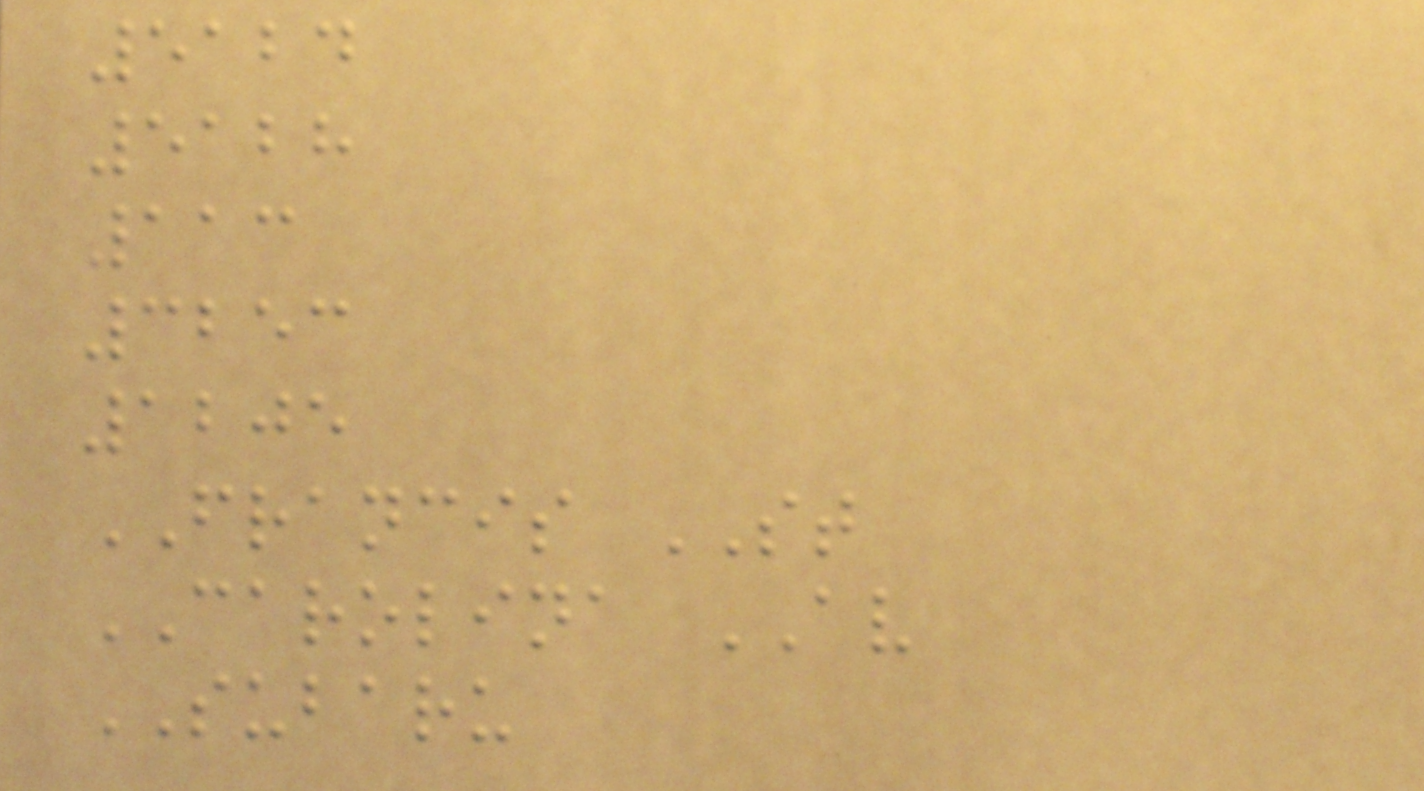5124
5128
113
3253
1205
FRANCIS ST
CAROLINA AV
SUBARU
